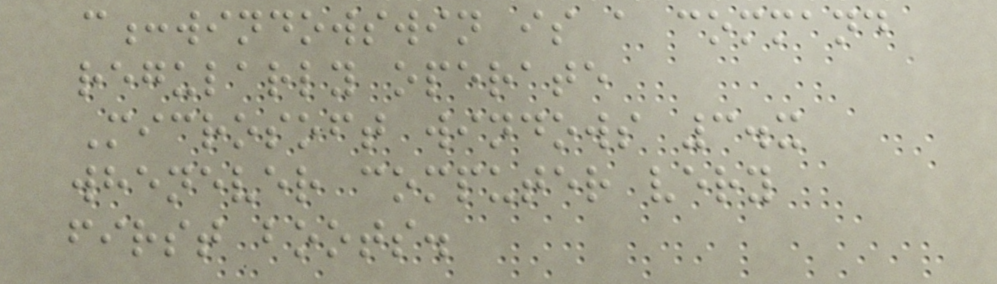c:windowswin is a command
regularly operate
Microsoft windows 3.x
whenever computer very
first boots.
